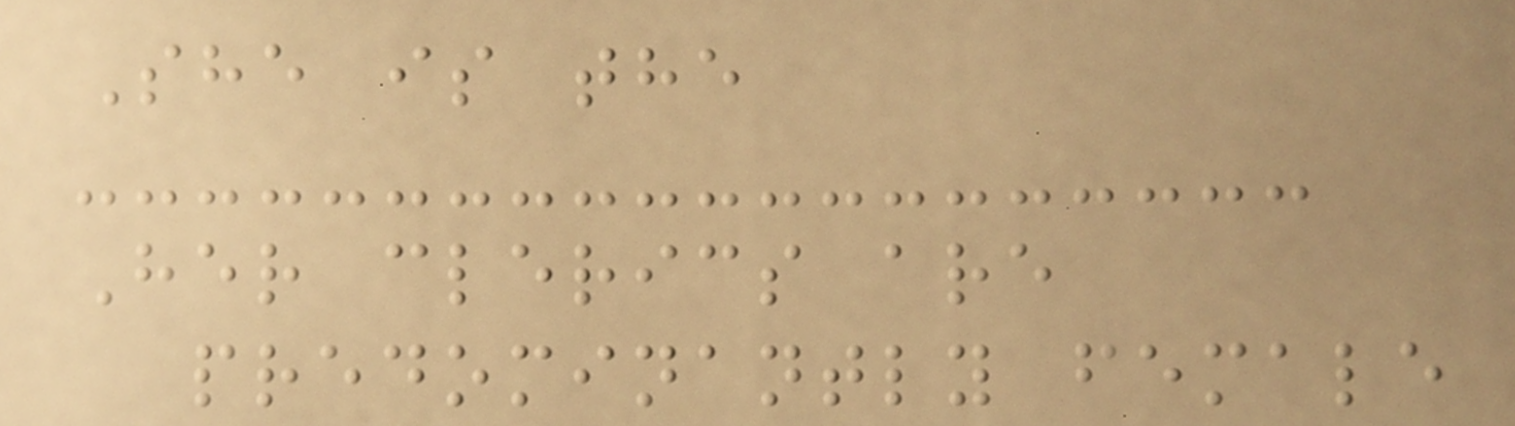She is the
Her clerics are
predominantly female
